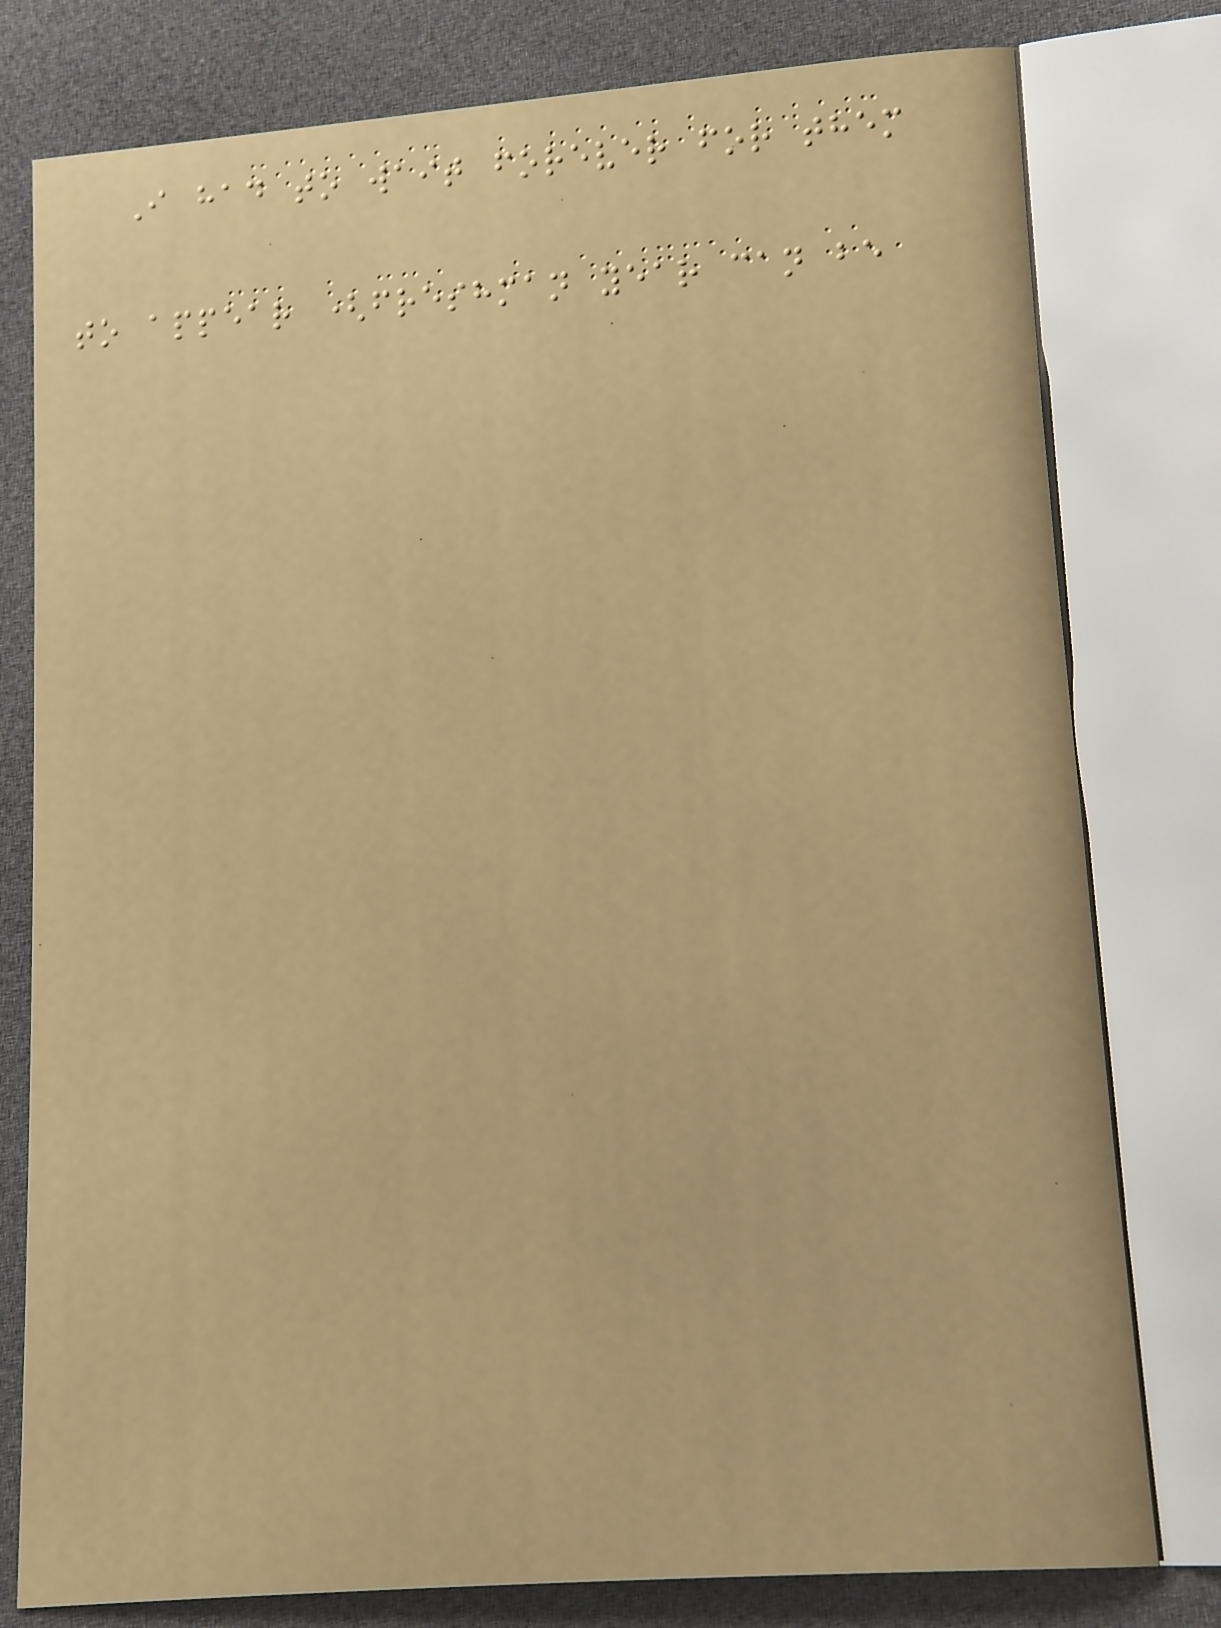I had to wait forever for them
to appear (freshman year can be
